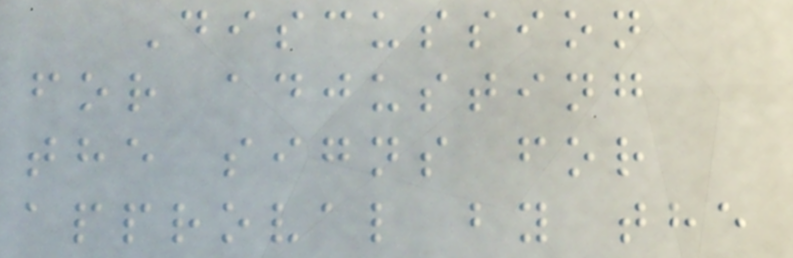Discussion
for adjusting
the signs for
approval by the
